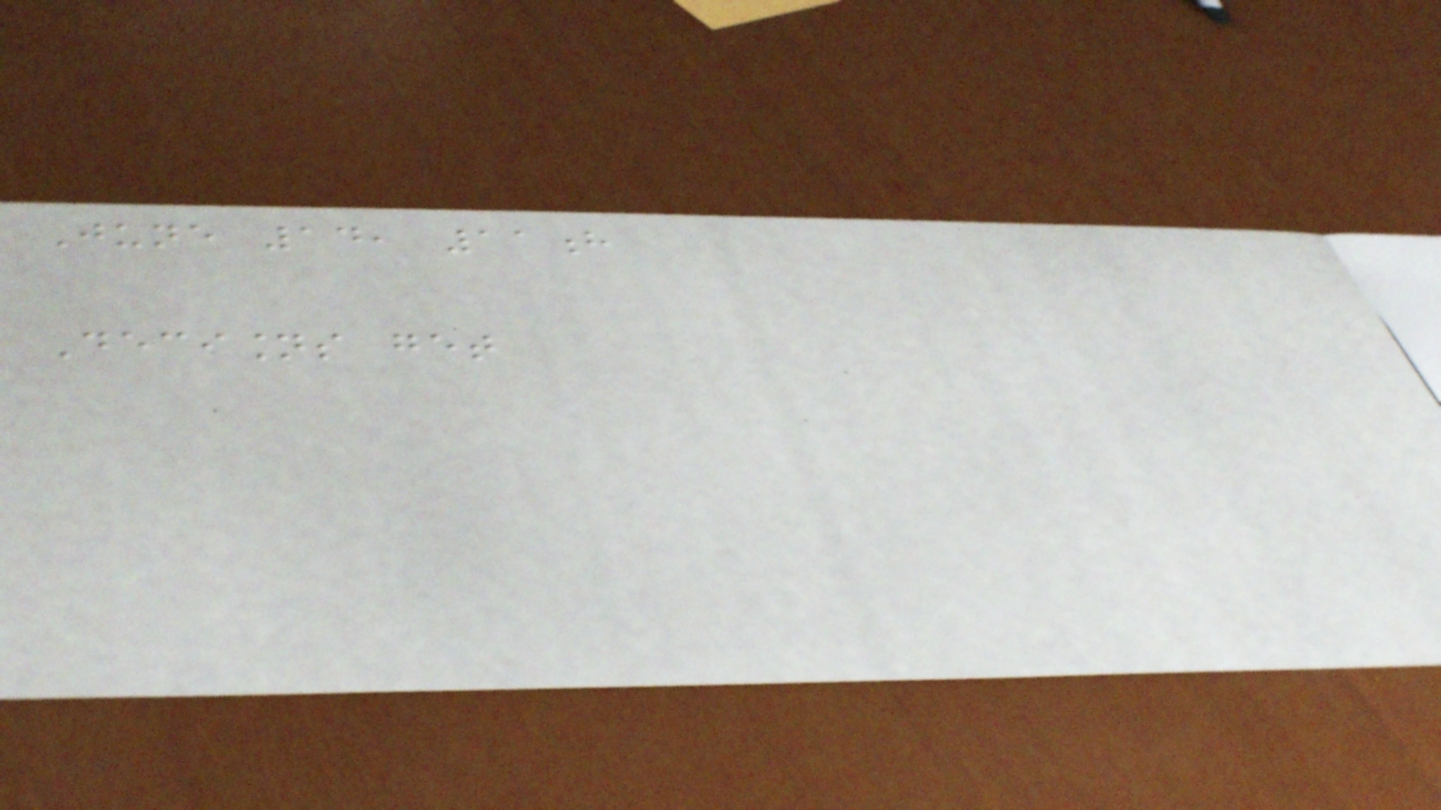June 14, 11h
Decisions get
